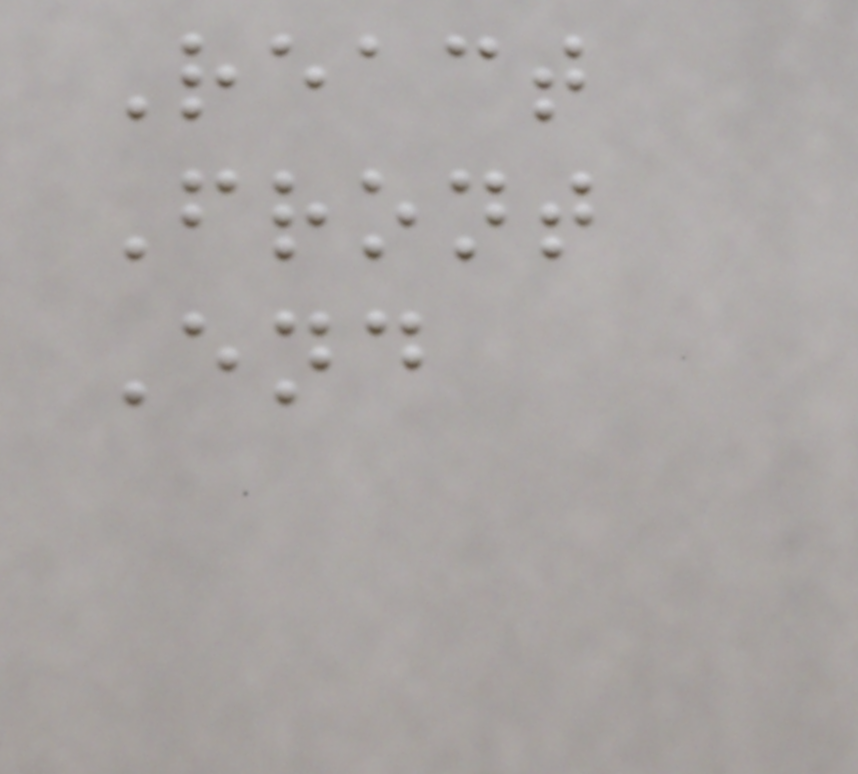React
Front
End
